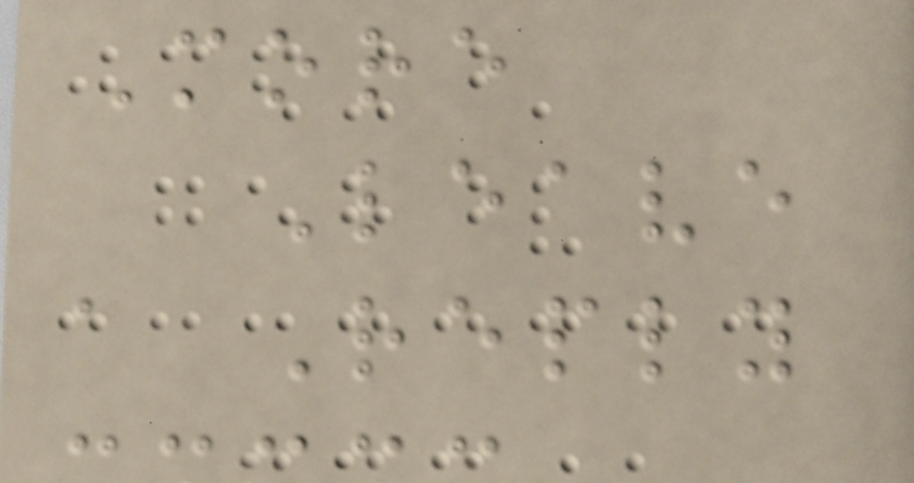More
Leave
a Reply
